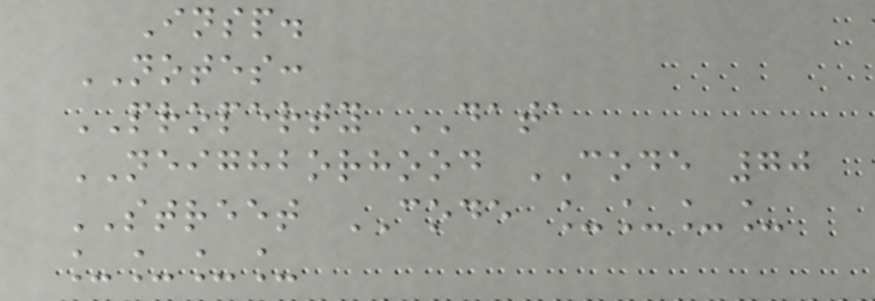Insp.
NOTES:
PROPERTY DATA
NEIGHBORHOOD CODE 70
STREET CODE ____
____
